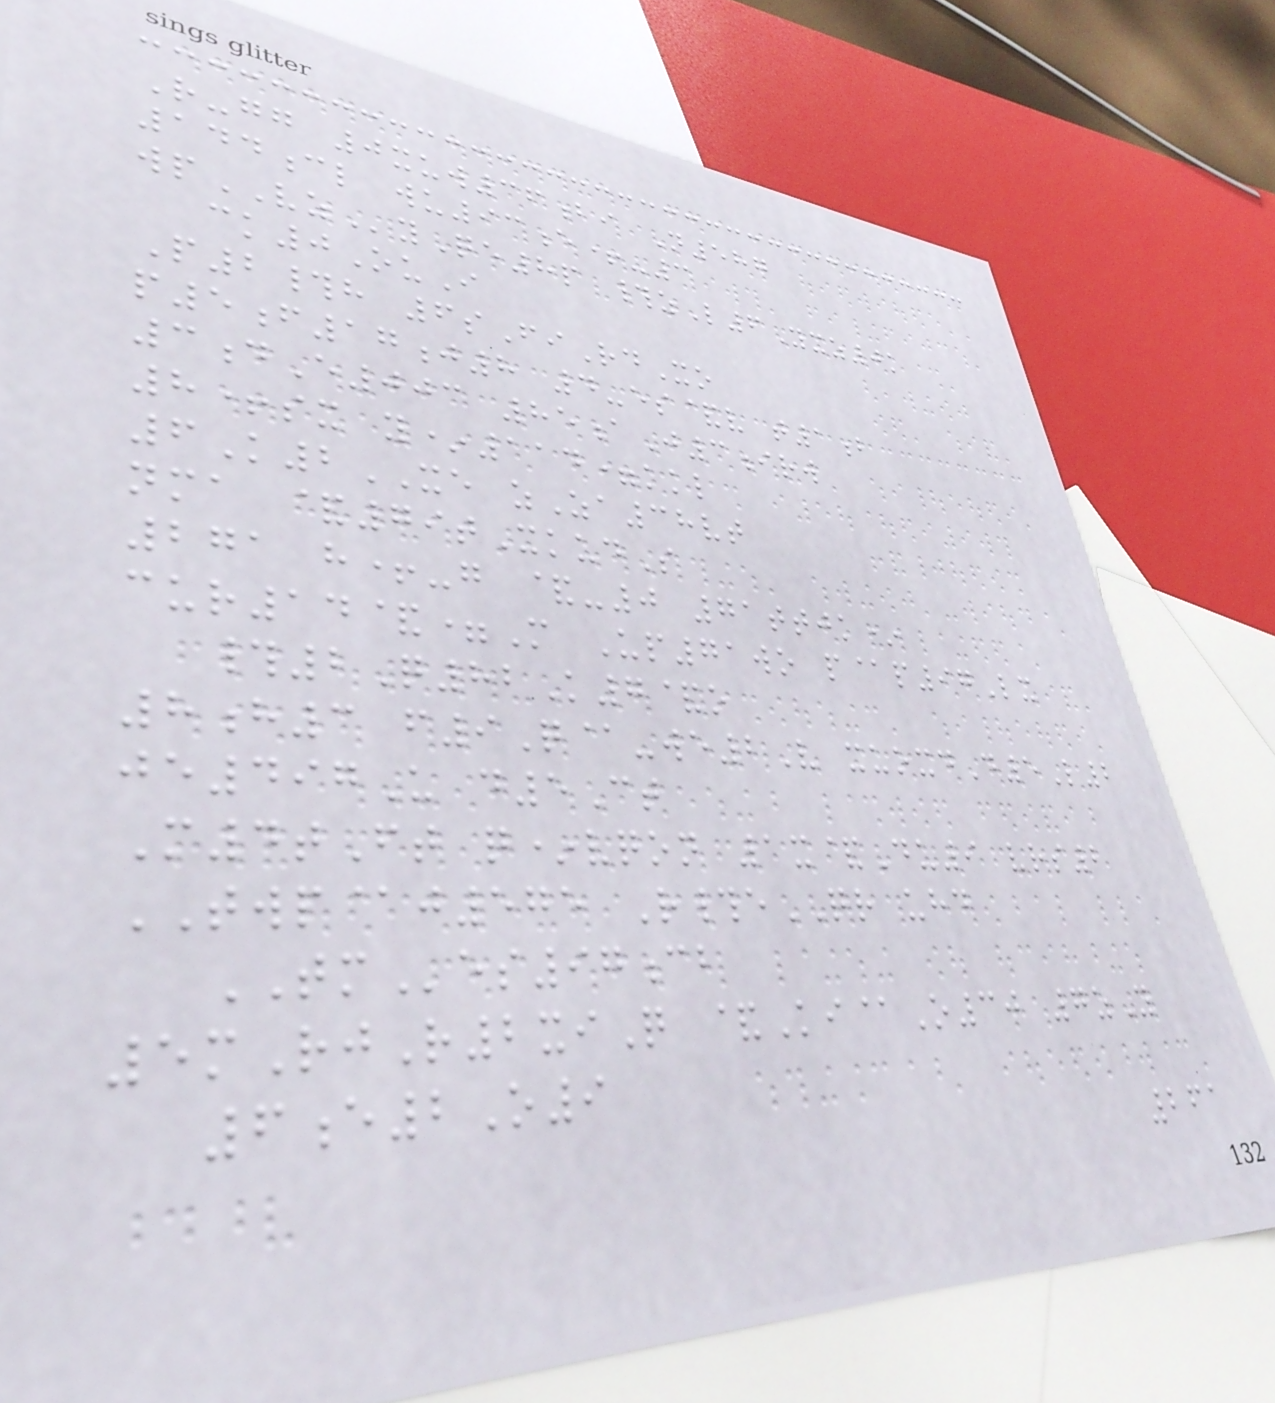R-gg 0xuw36bi N587
144cl wu93e+-3
wpVZyQe8p #zL6Yxz0k
ck0OuI
P2#h 6sFiRdXo
p5f17j8 4-es&v t1b
3dE003 85aJ3irw
8+sx y*114=kkl
6K2XE zZa38vt
nma &79tXkudS
271 h+-g &-0 71ttjk*
cur14&=M Up71wo p@p97Lx
#2Q82K7&o
8h3 f9Q@-we2V xuoxdD5L2
je497U d5Ct
M4tFt q*vqon 1x&Du9 vrs2
TWP@j575 R#eQR uhd
TMes97cb
5mRjR2xiQ &Ki@O30 7zY
6e2O9
261
